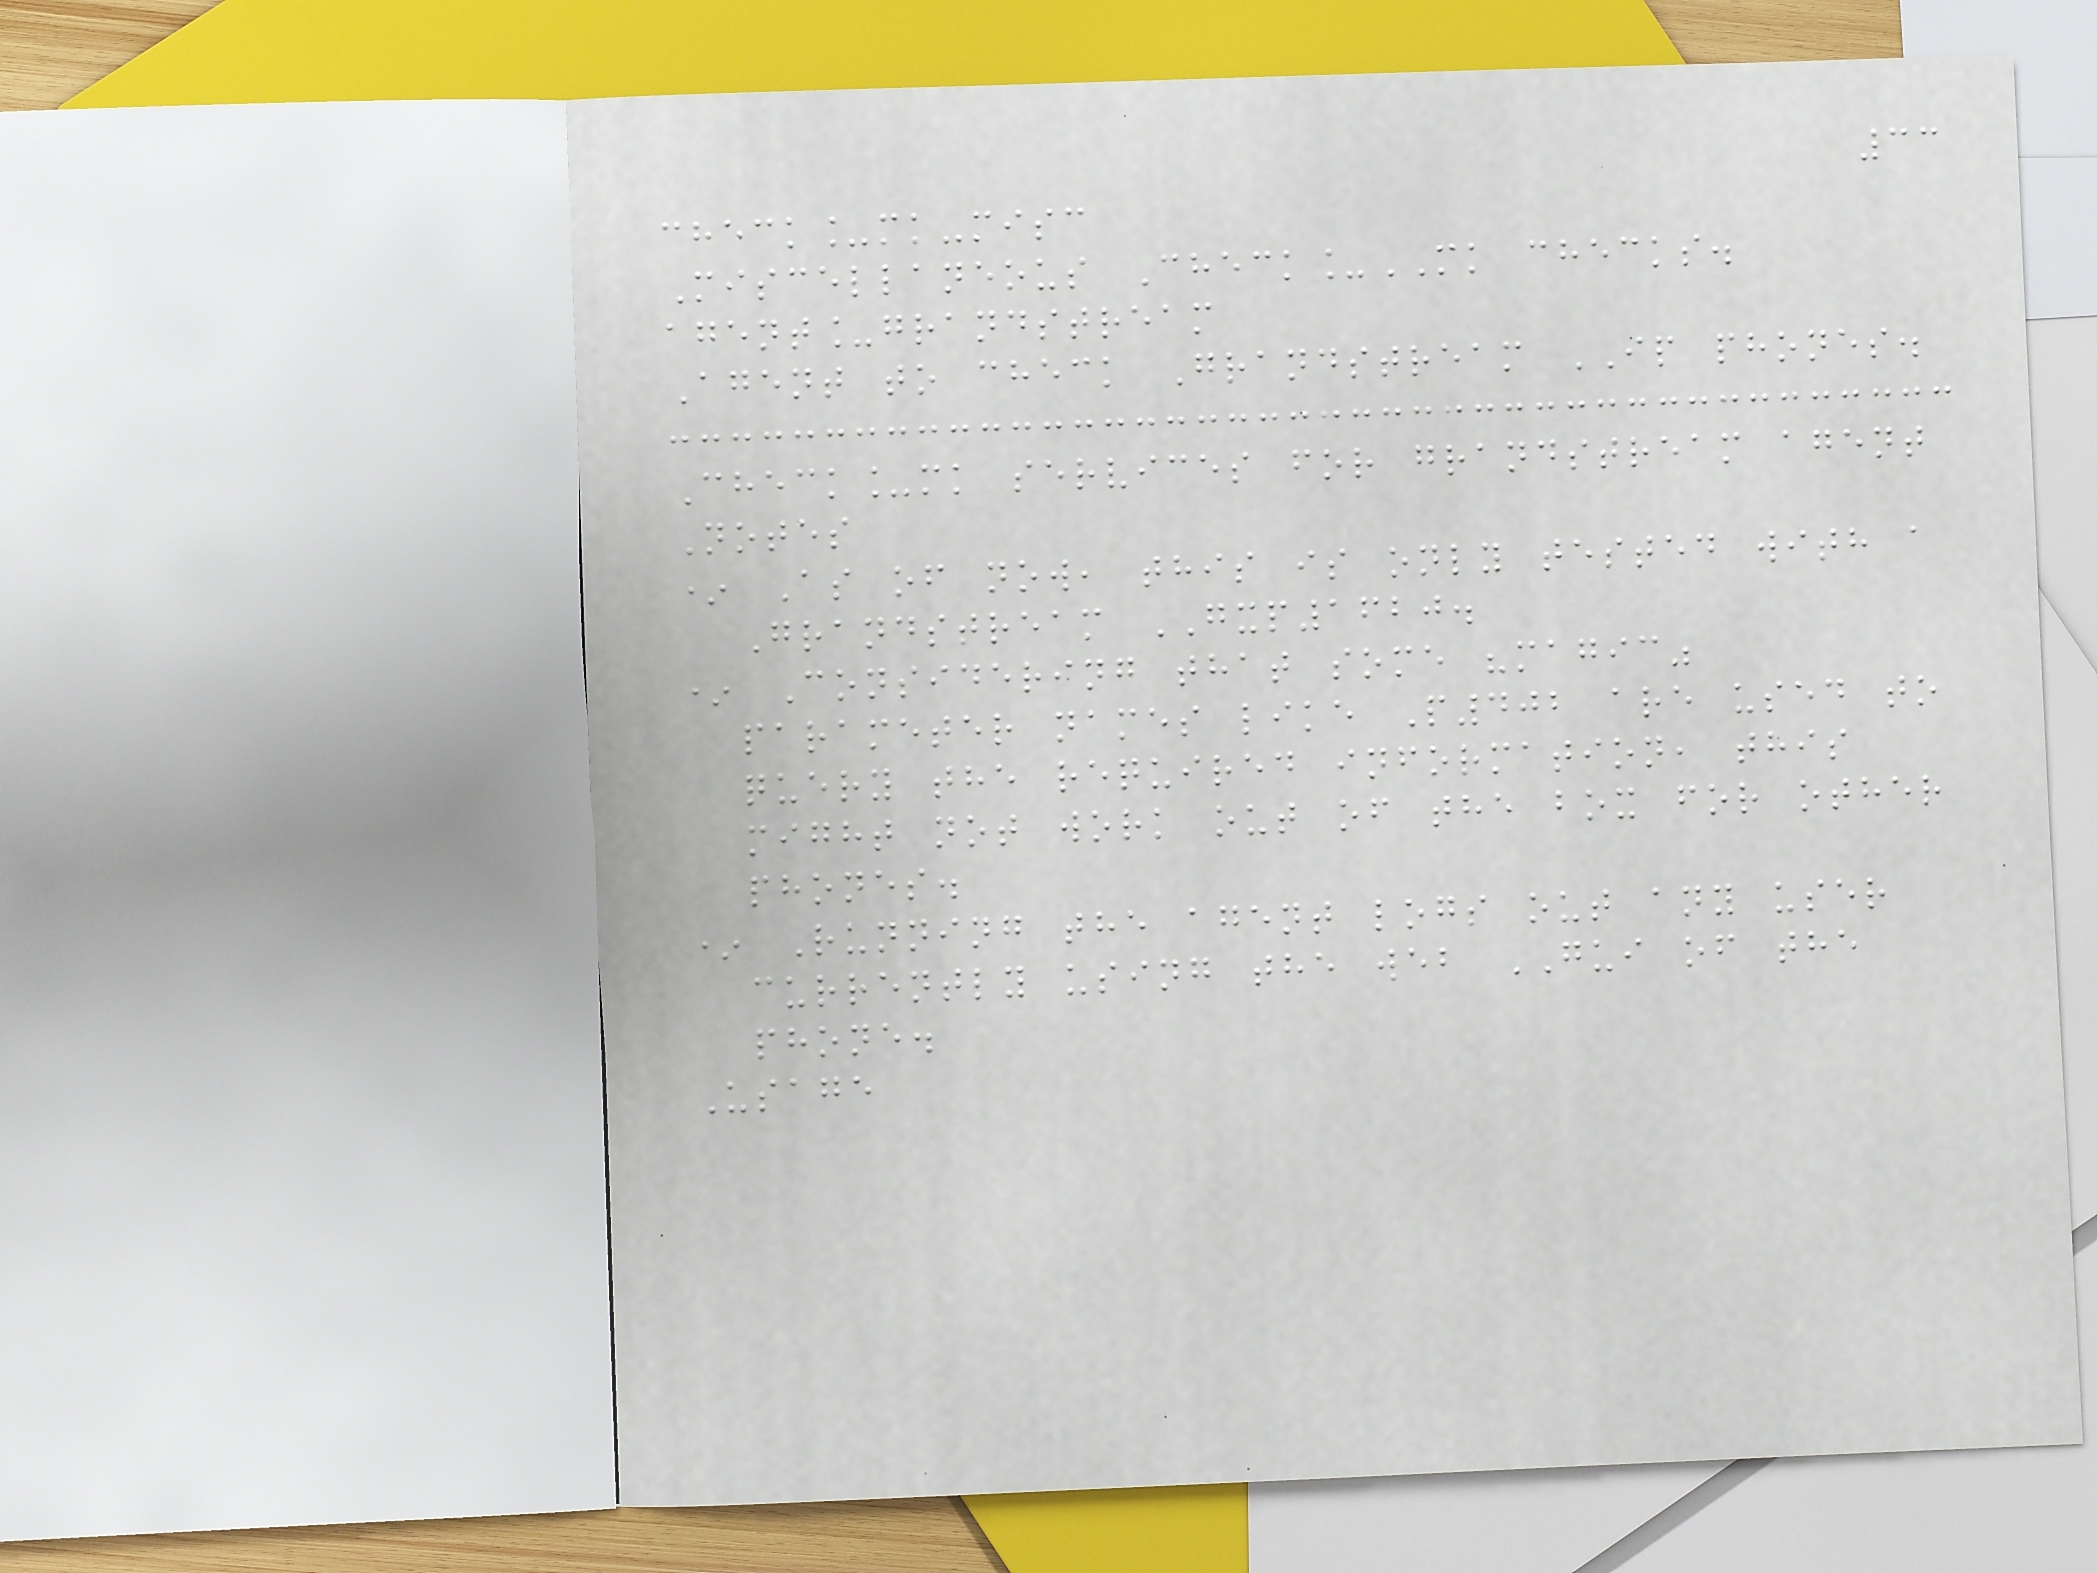33
check_mk-misc
Miscellaneous Check_MK checks.
agent_grandstream
Agent to check Grandstream IP phones.
Check_mk services for grandstream agent
Notes
* As of now, this is only tested with a
Grandstream GXP1620.
* Considering that some "magic"
parameter names like P402 are used to
query the required information, this
might not work out of the box for other
phones.
* Running the agent logs out any user
currently using the web GUI of the
phone.
Usage
